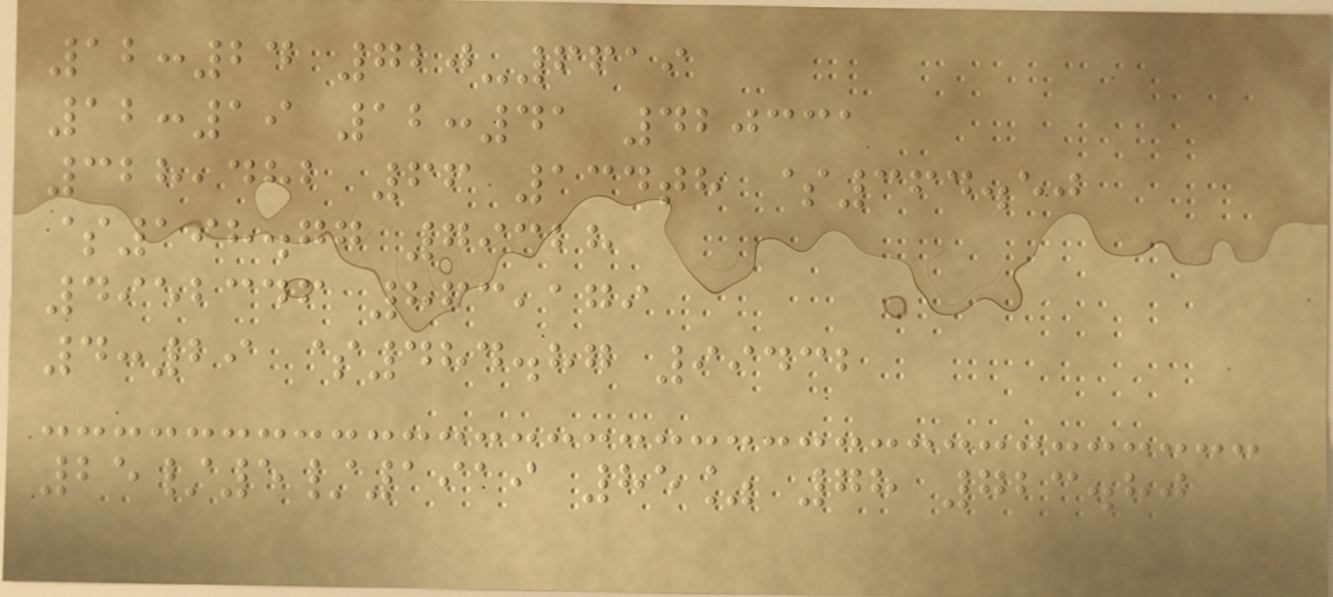12:24 720-6619
12:19 12:41 420331
328,482 66 134th $364.50
$198.77 79328
4952346 863,179
4:29 $484.87 99432
25/5/1919 85% 78 723.80
